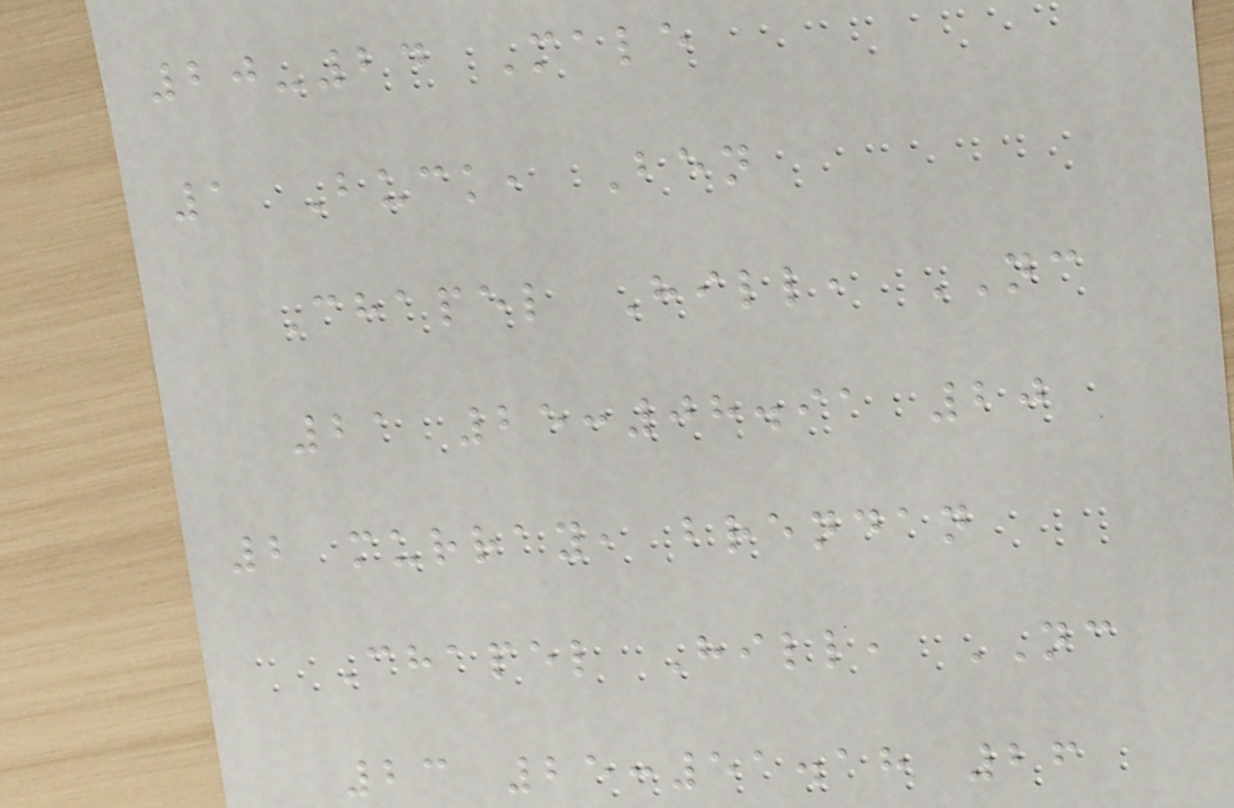20-24 Male
1 Buck, Ben
Chapel Hill, NC
21 25:08.91 20
2 murray, brendan
Chapel Hill, NC
23 25:51.18 26
